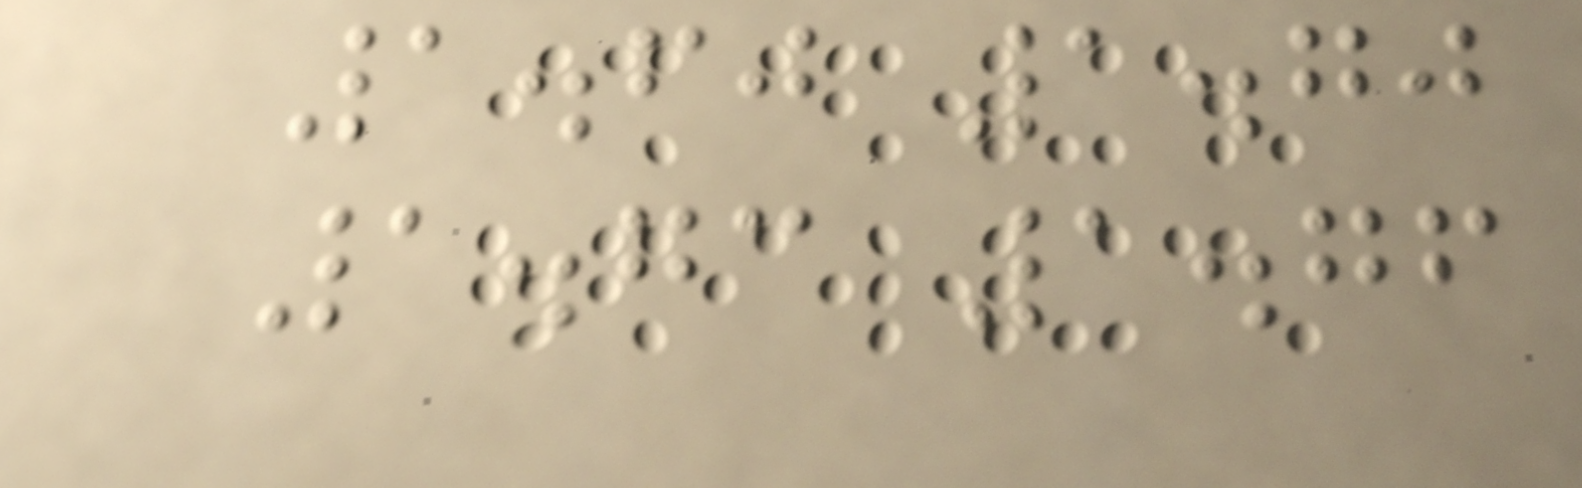1.60 1.70
1.73 1.76
